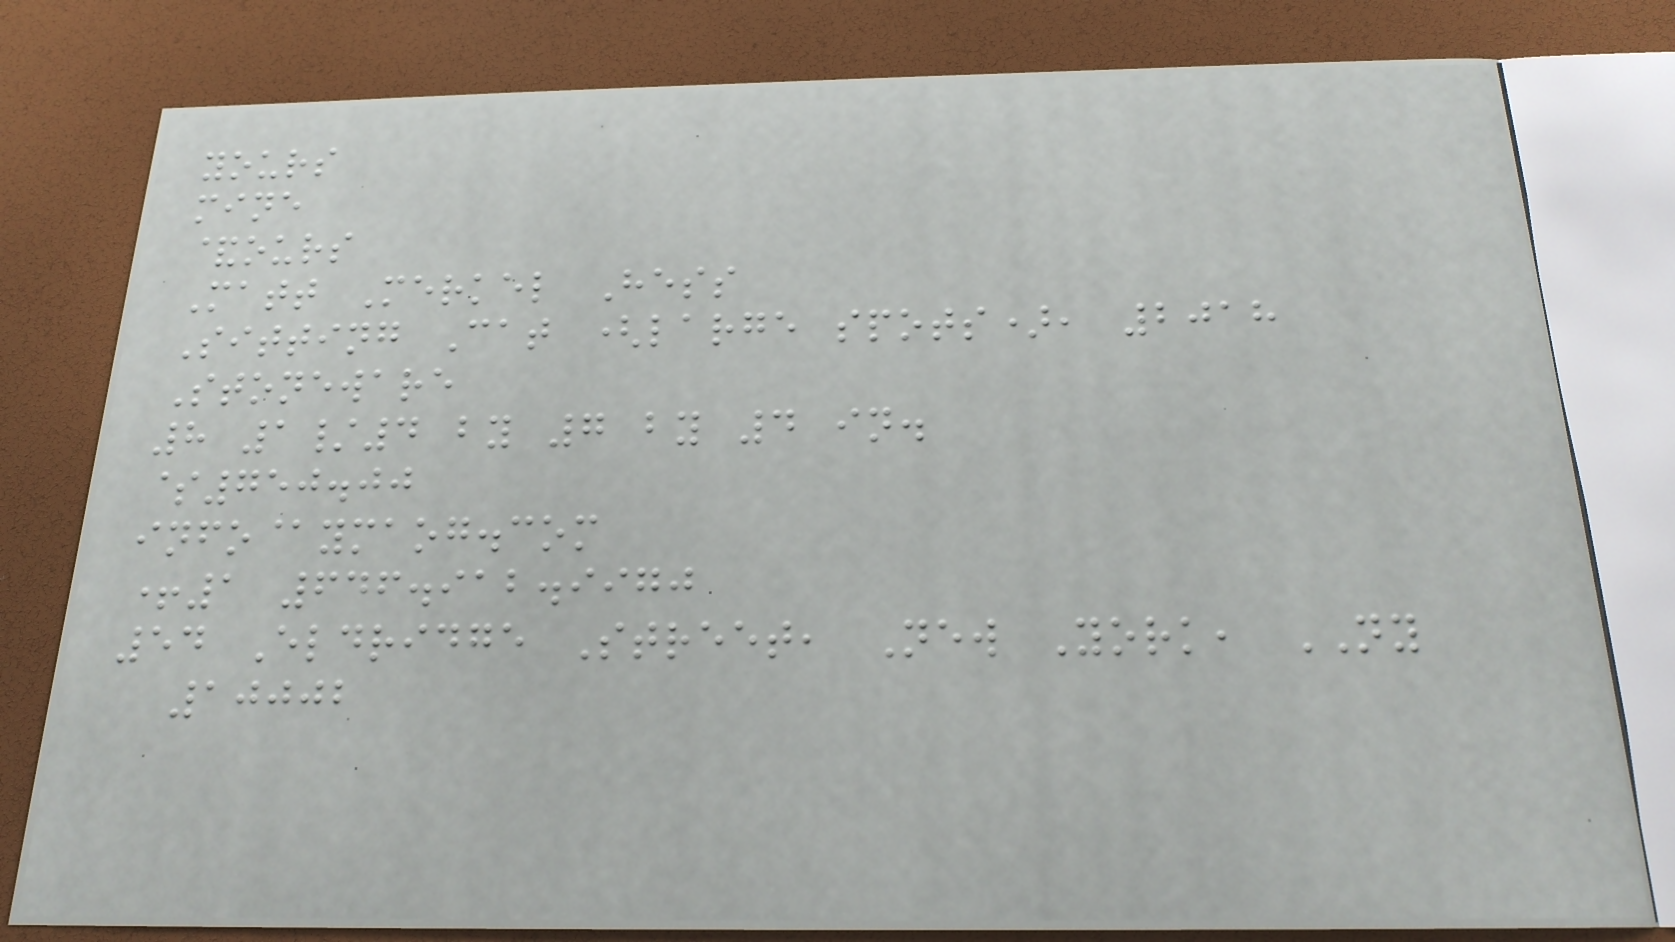yours
mine
&ours
Matt Merkel Hess
Sitting Cat (large spots), 2018
Stoneware
8 1/4 by 7 by 4 in.
$750.00
info@ymaog.com
+1 646.912.9970
54 Eldridge Street, New York, NY
10002
